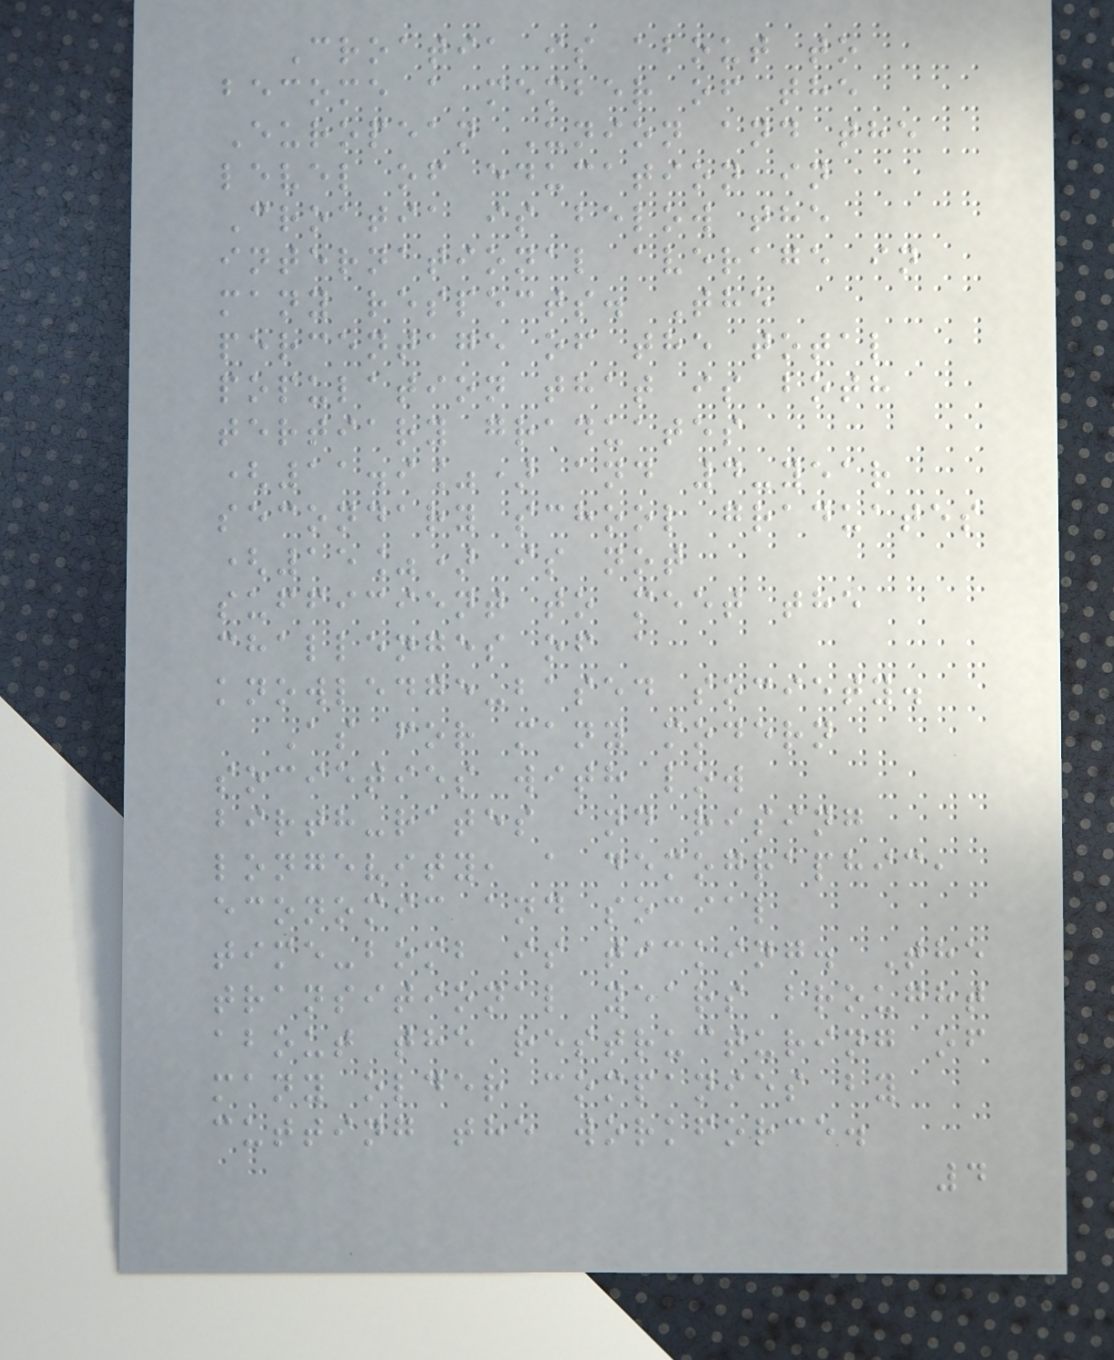Croatia is about to
become a member of the
European Union and the
level of education in
Croatia is below the
international average in
many respects. The
percentage of the total
population that is both
tertiary graduates
(11.9%) and 4-year
secondary school graduates
(15%) is not
sufficient to meet the
challenges of a
knowledge-based society.
As for many modern
societies with low
birth-rates and rising
longevity, a demographic,
economic and social
time-bomb is ticking. The
transitional years brought
about the restructuring of
many older companies by
cutting the workforce.
4
